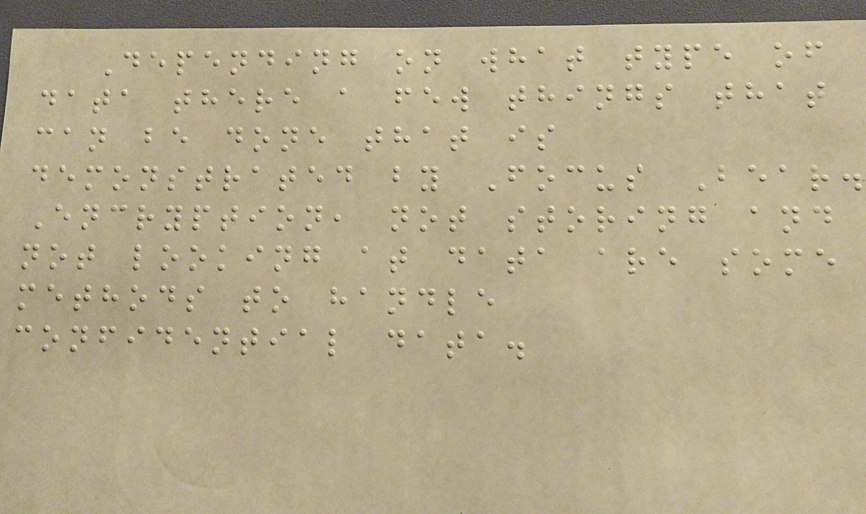Depending on what type of
data there a few things that
can be done that is
demonstrated by Focus Bear.
Encryption, not storing and
not looking at data are some
methods to handle
confidential data.
